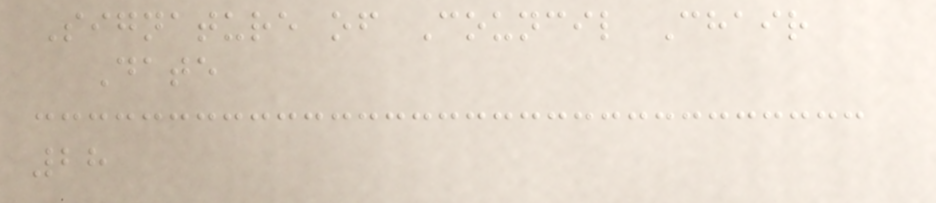Signature of Council Chair
Date
28
